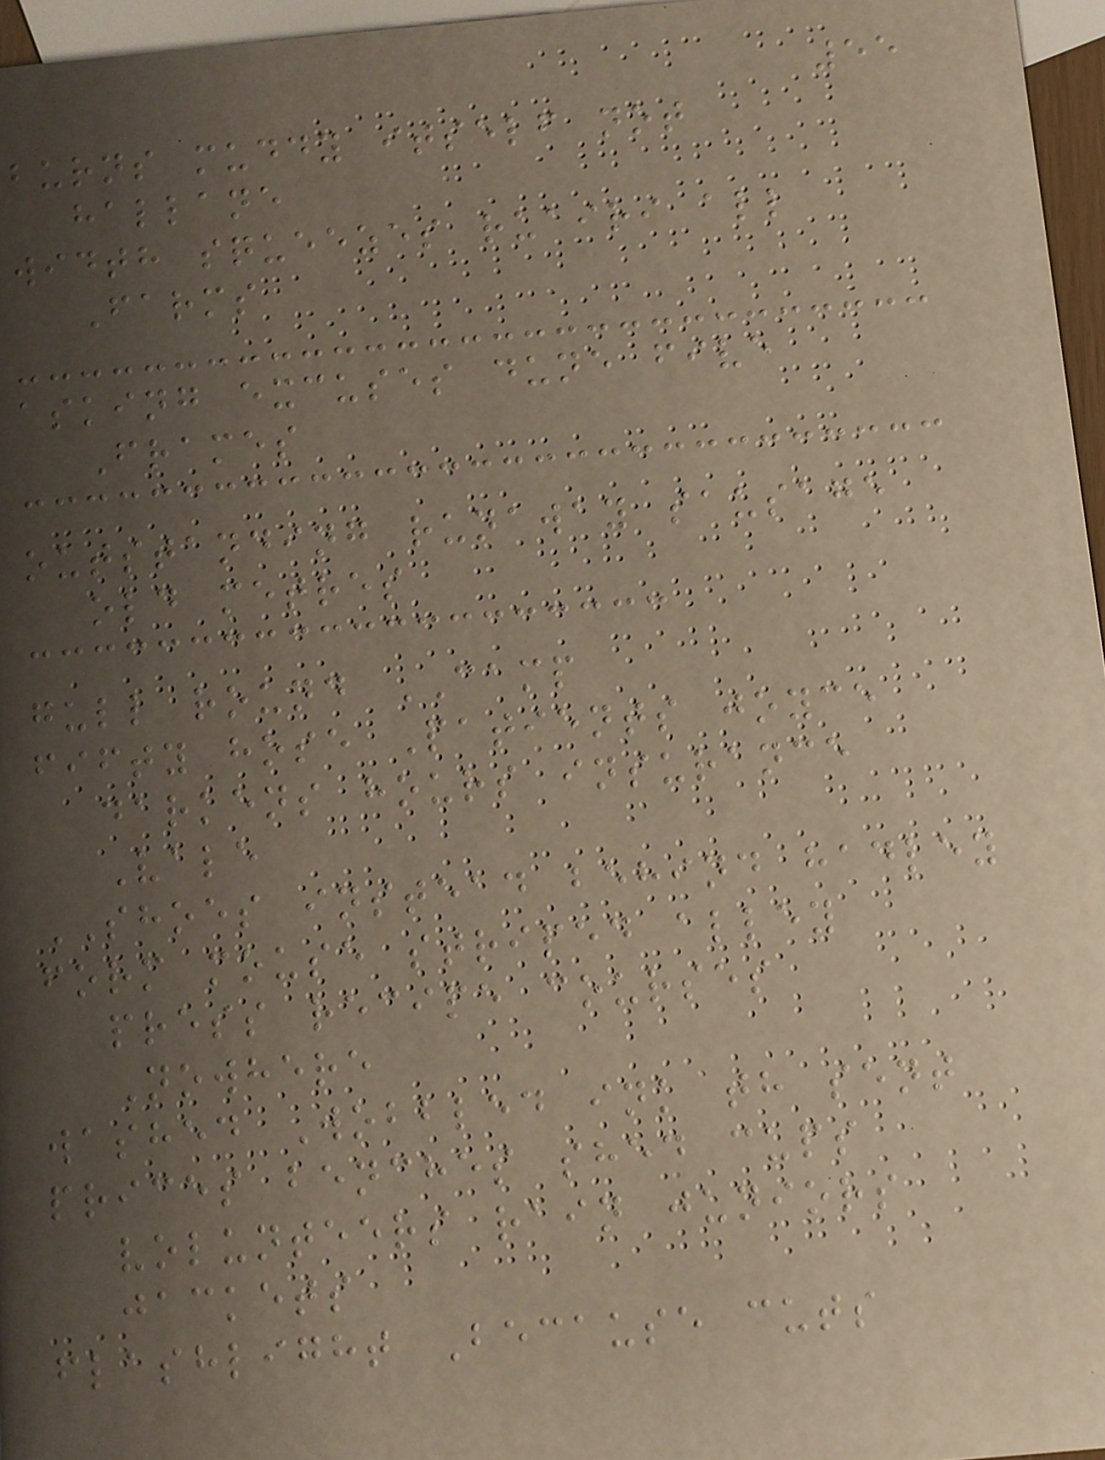55
burns muddy itself not
hallane
width squeezes ruairi all
Farms
asking excuses dune five
Frames
outstanding runaway sausage
old metres
gull round CAMP
fifty hose Patients joyce
darkens hours insurance
Vale
SHOES instead behind hadley
form mouse striped alley
press recipe courses
Nowhere
washed Wobbled ink th sent
prices benches shed cups
volunteers rain juniors
jackets
flashlight Because cuts
